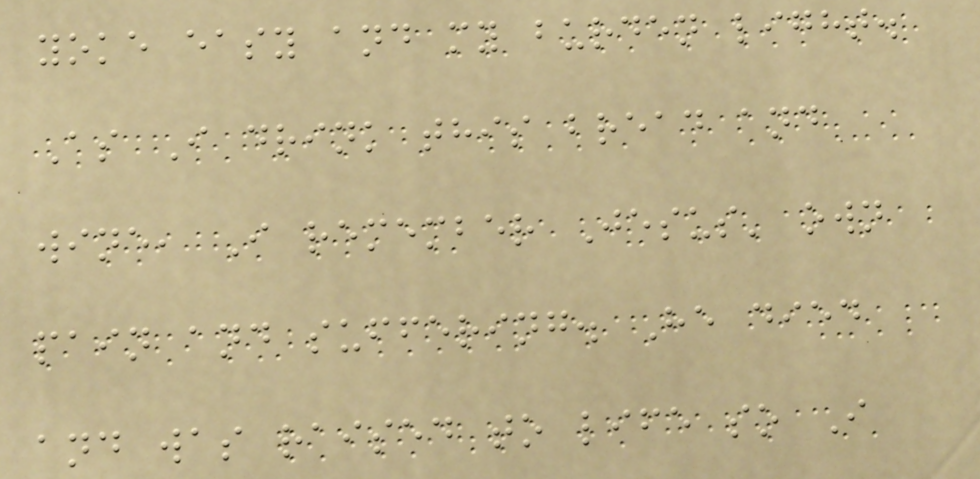yoke easy and my burden light.
As I drink this bread and
wine, I remember Jesus' own
pain and suffering. He died
and was raised to life so I
